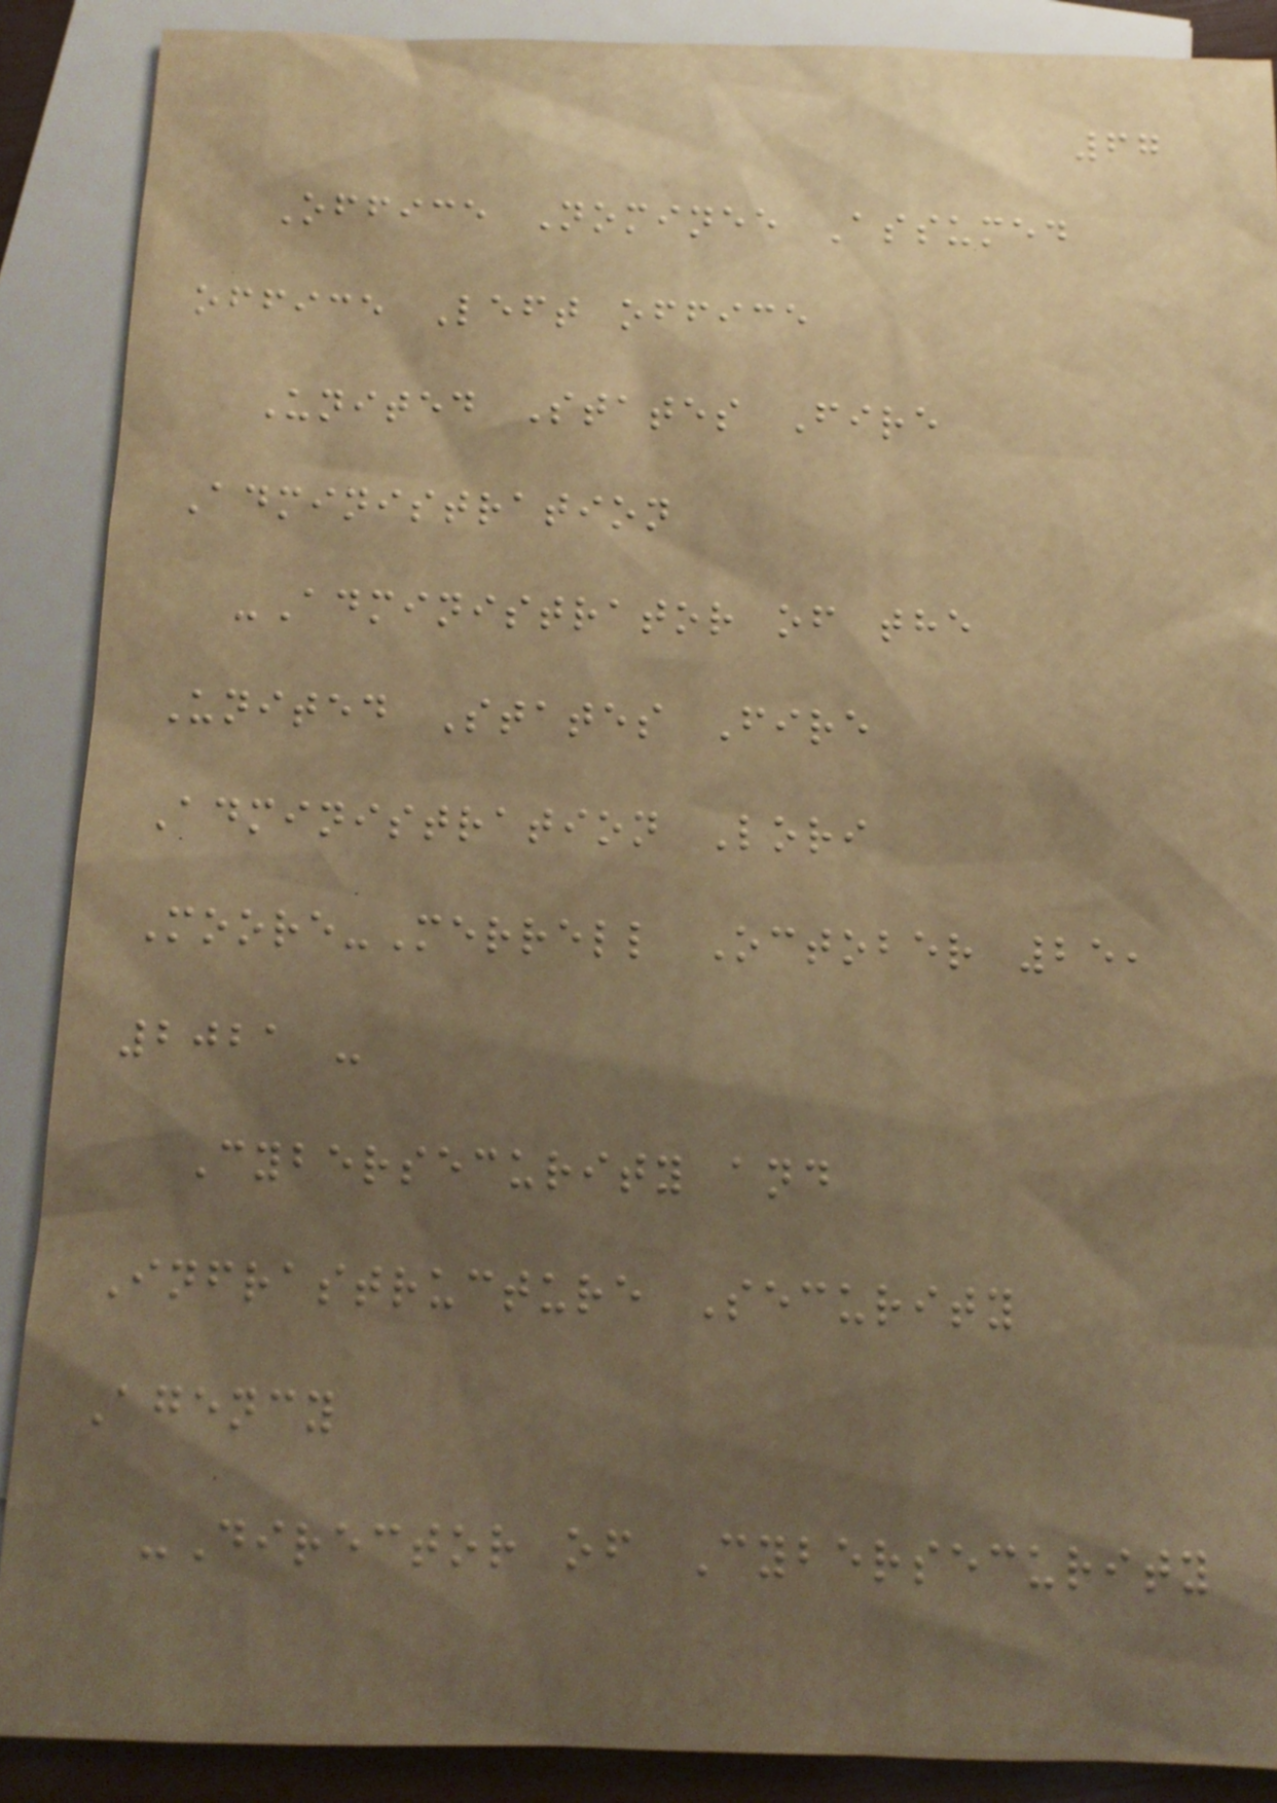67
Office Nominee Assumed
office Left office
United States Fire
Administration
-Administrator of the
United States Fire
Administration Lori
Moore-Merrell October 25,
2021 -
Cybersecurity and
Infrastructure Security
Agency
-Director of Cybersecurity
